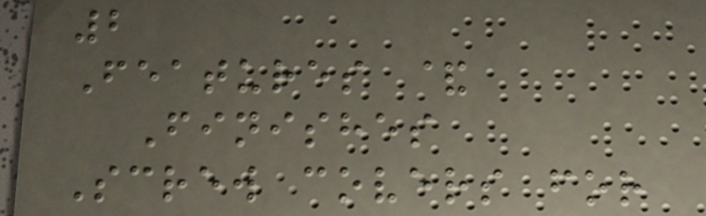2
Features &
Finishes
Screw covers for
